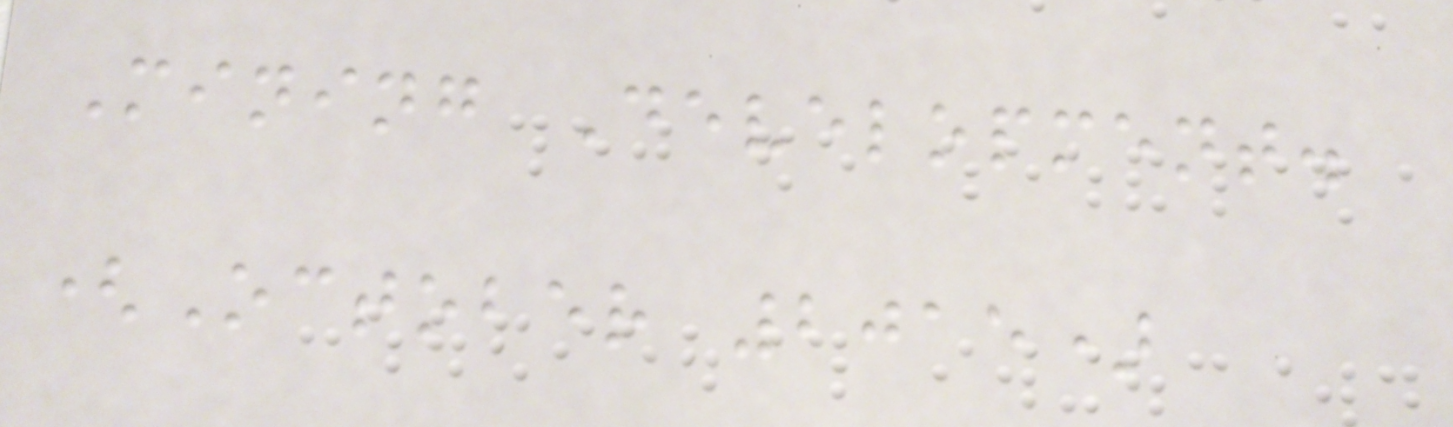Mining Development.
(October 2015)
